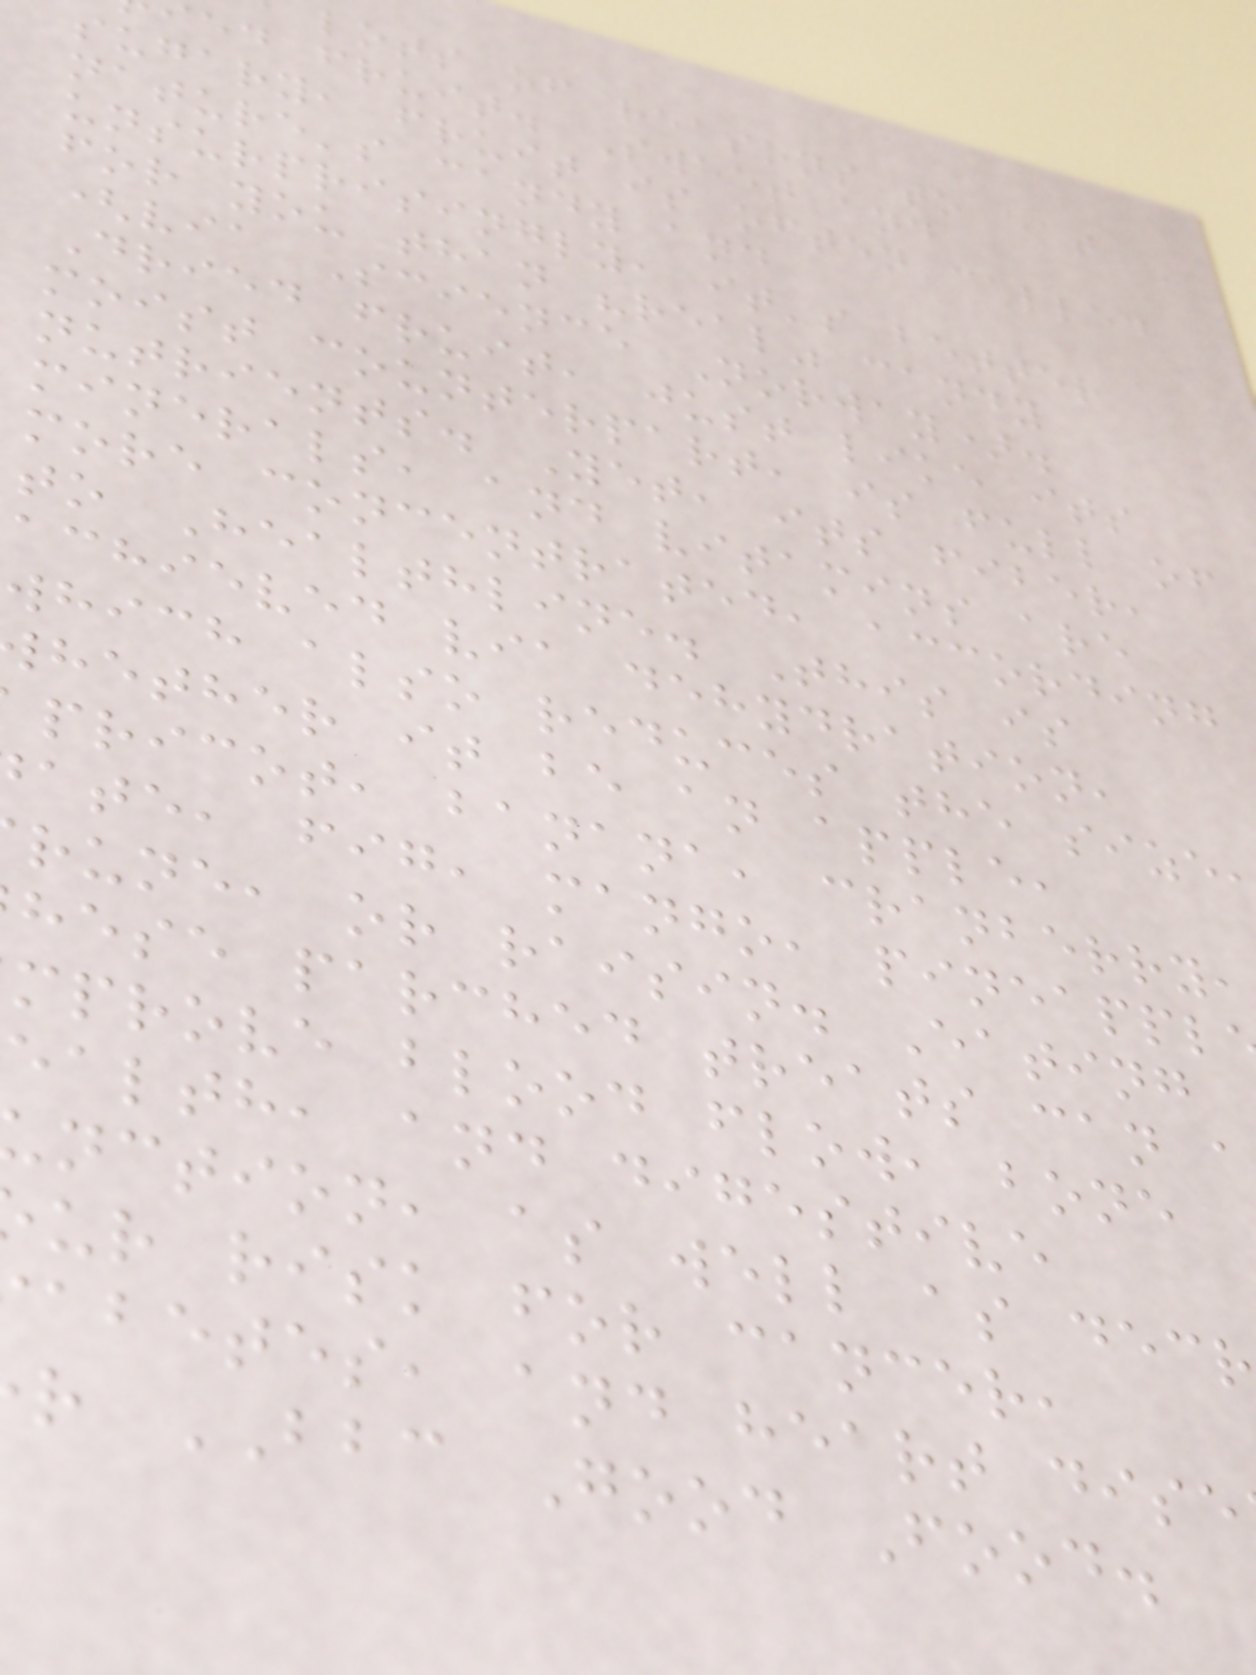lots of reasons to eat
ed fruit. Sweet and
sugary, fruit is often called
nature's candy and
unsurprisingly, it's better
for you than "real" candy
(via Science Norway).
Dried fruit, just like its
moist counterpart, is full of
nutrients. Yet, its fiber,
minerals, and vitamins are
more concentrated, according
to Healthline. This is
achieved via dehydration,
which also reduces the size
hether it be an apple,
pricot, banana, cranberry,
ate, fig, mango, pineappl
rune, or raisin. Eating
hese parched treats can a
mprove blood flow, bone
ealth, and digestive
nction, as well as decr
ur risk for cancer,
abetes, and heart dise
r BBC Good Food.
